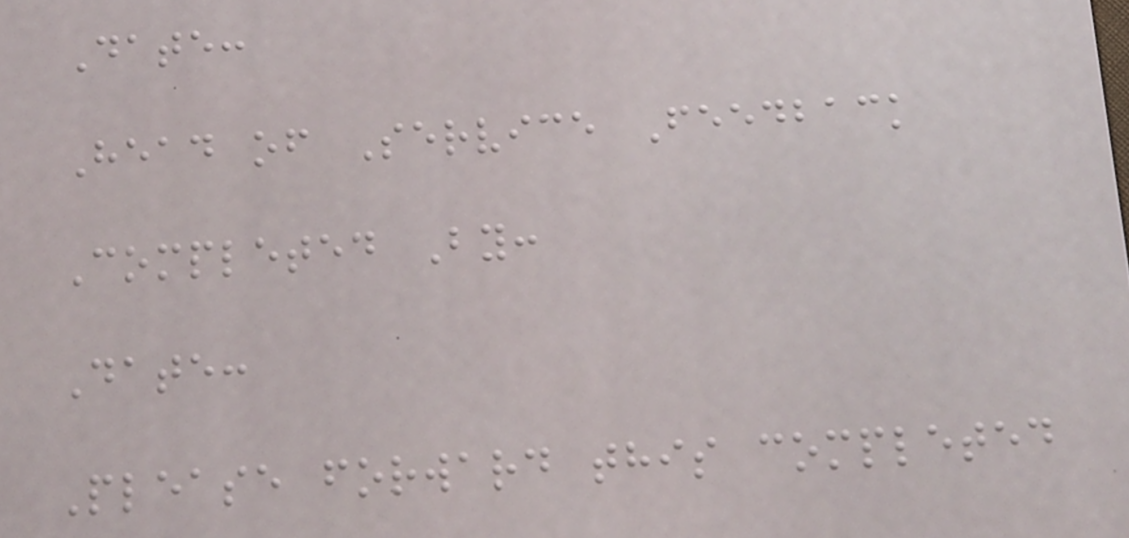Date:
Head of Service Feedback
Completed By:
Date:
Please forward this completed
